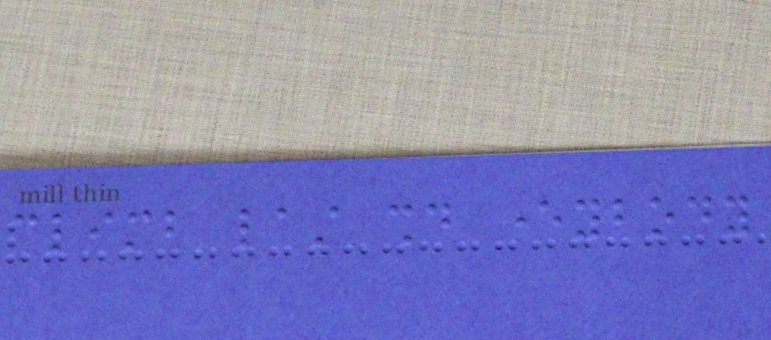climb last should everybody
